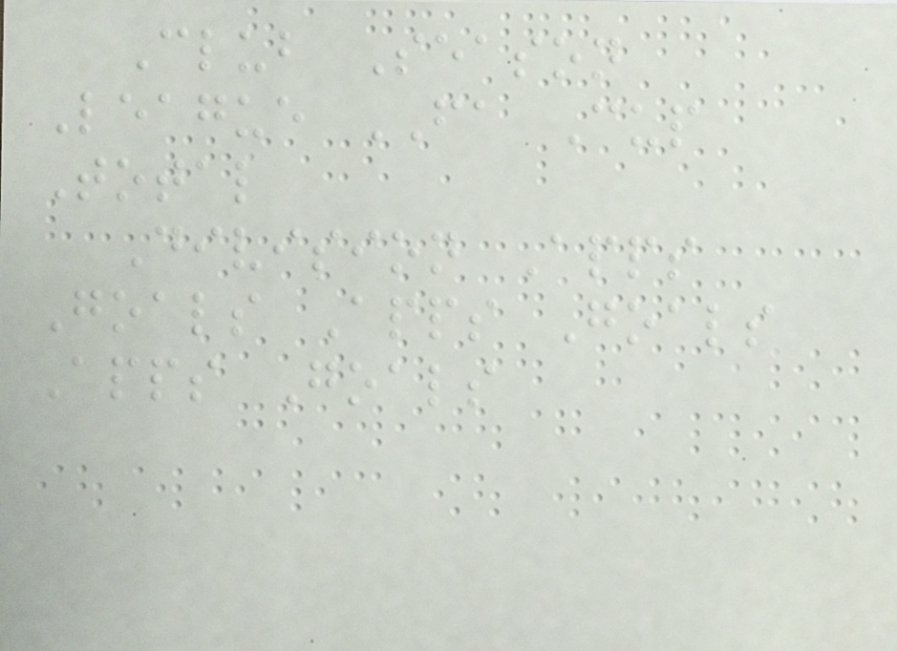Club Season
League FA Cup
Total
Division Apps
Goals Apps Goals
Apps Goals
